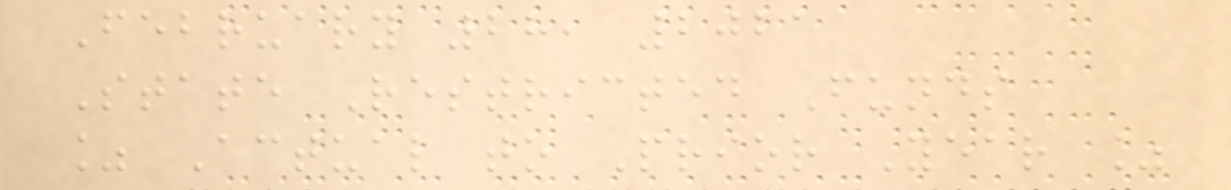February 28, 2021
State Restricted Funds
% Actual to Prior Year %
